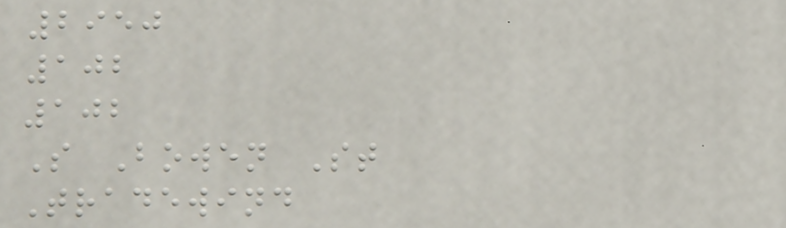2950
102
102
S Bowen St
Tradewind
